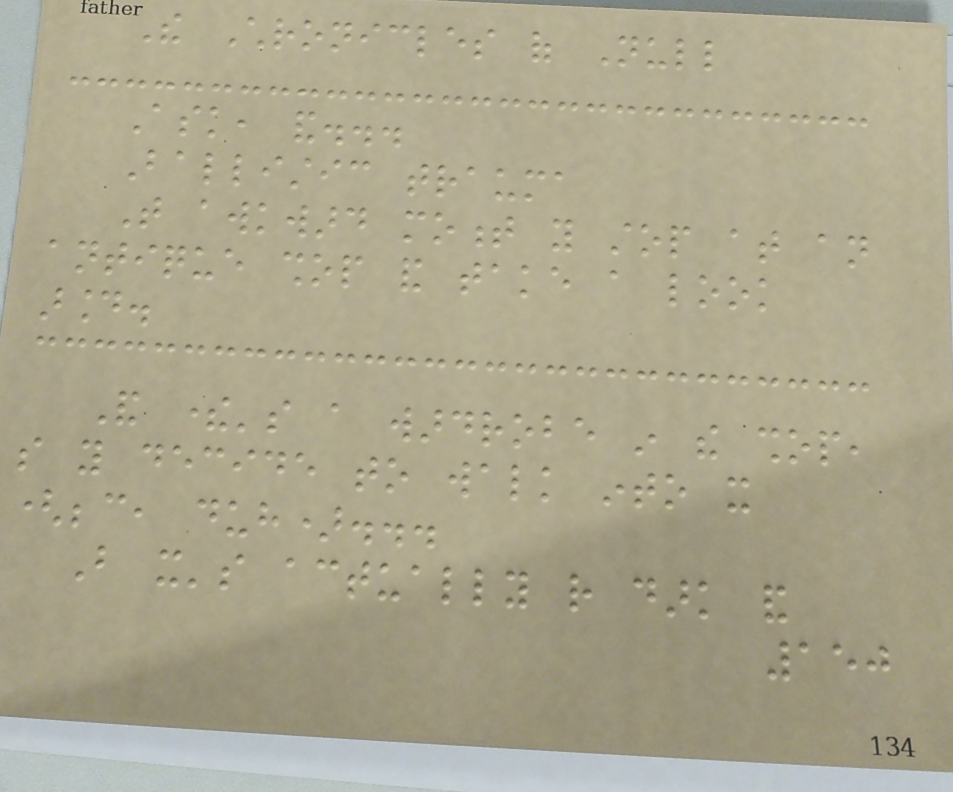The Chronicles of Null
Ask, and...
Ballistic trauma
That awkward moment you stop at an
antique shop and take a look
around.
And there's a wardrobe in the shop,
so you decide to walk into it
(because, duh)...
But it's actually rather dark and
150
